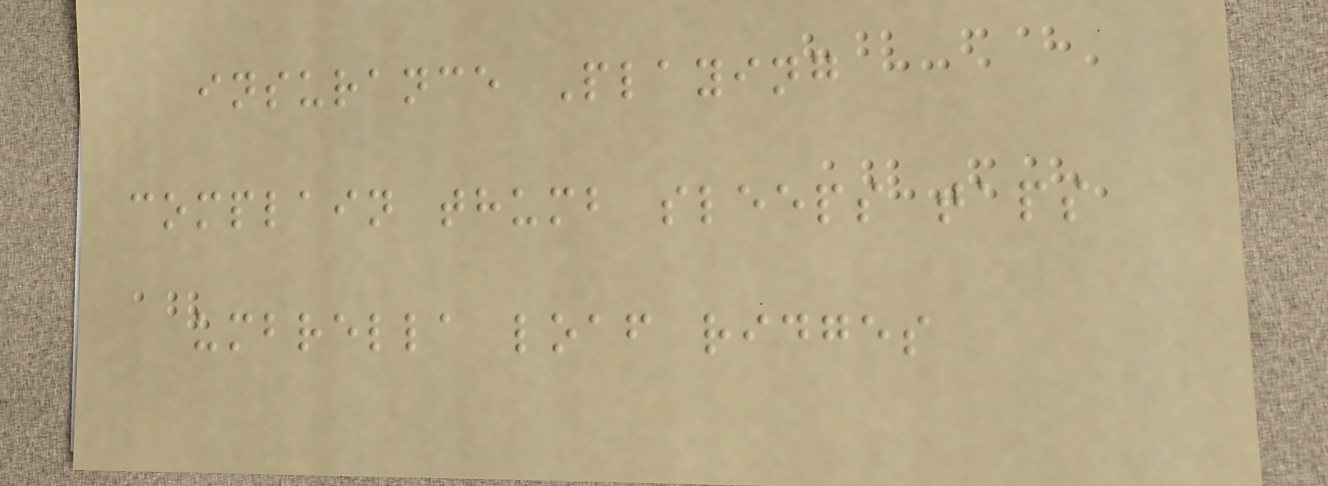insurance Playing
complain thumb sleeps taps
umbrella loaf ridges
